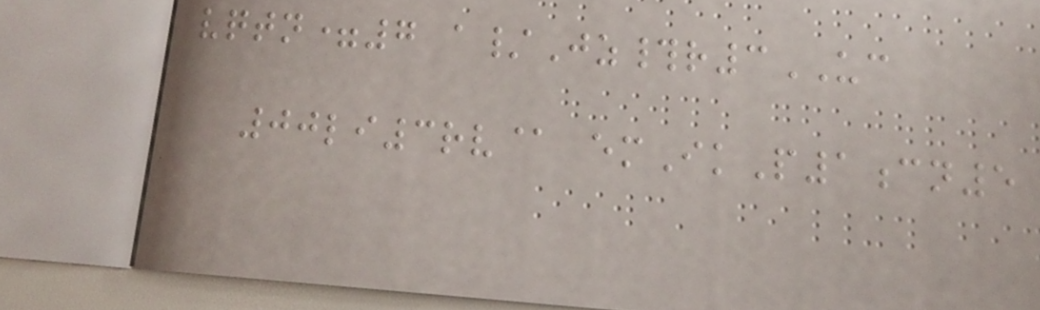vqtn=7 a/Jz#r3UC
00li3rv@ emIkP1cn5
